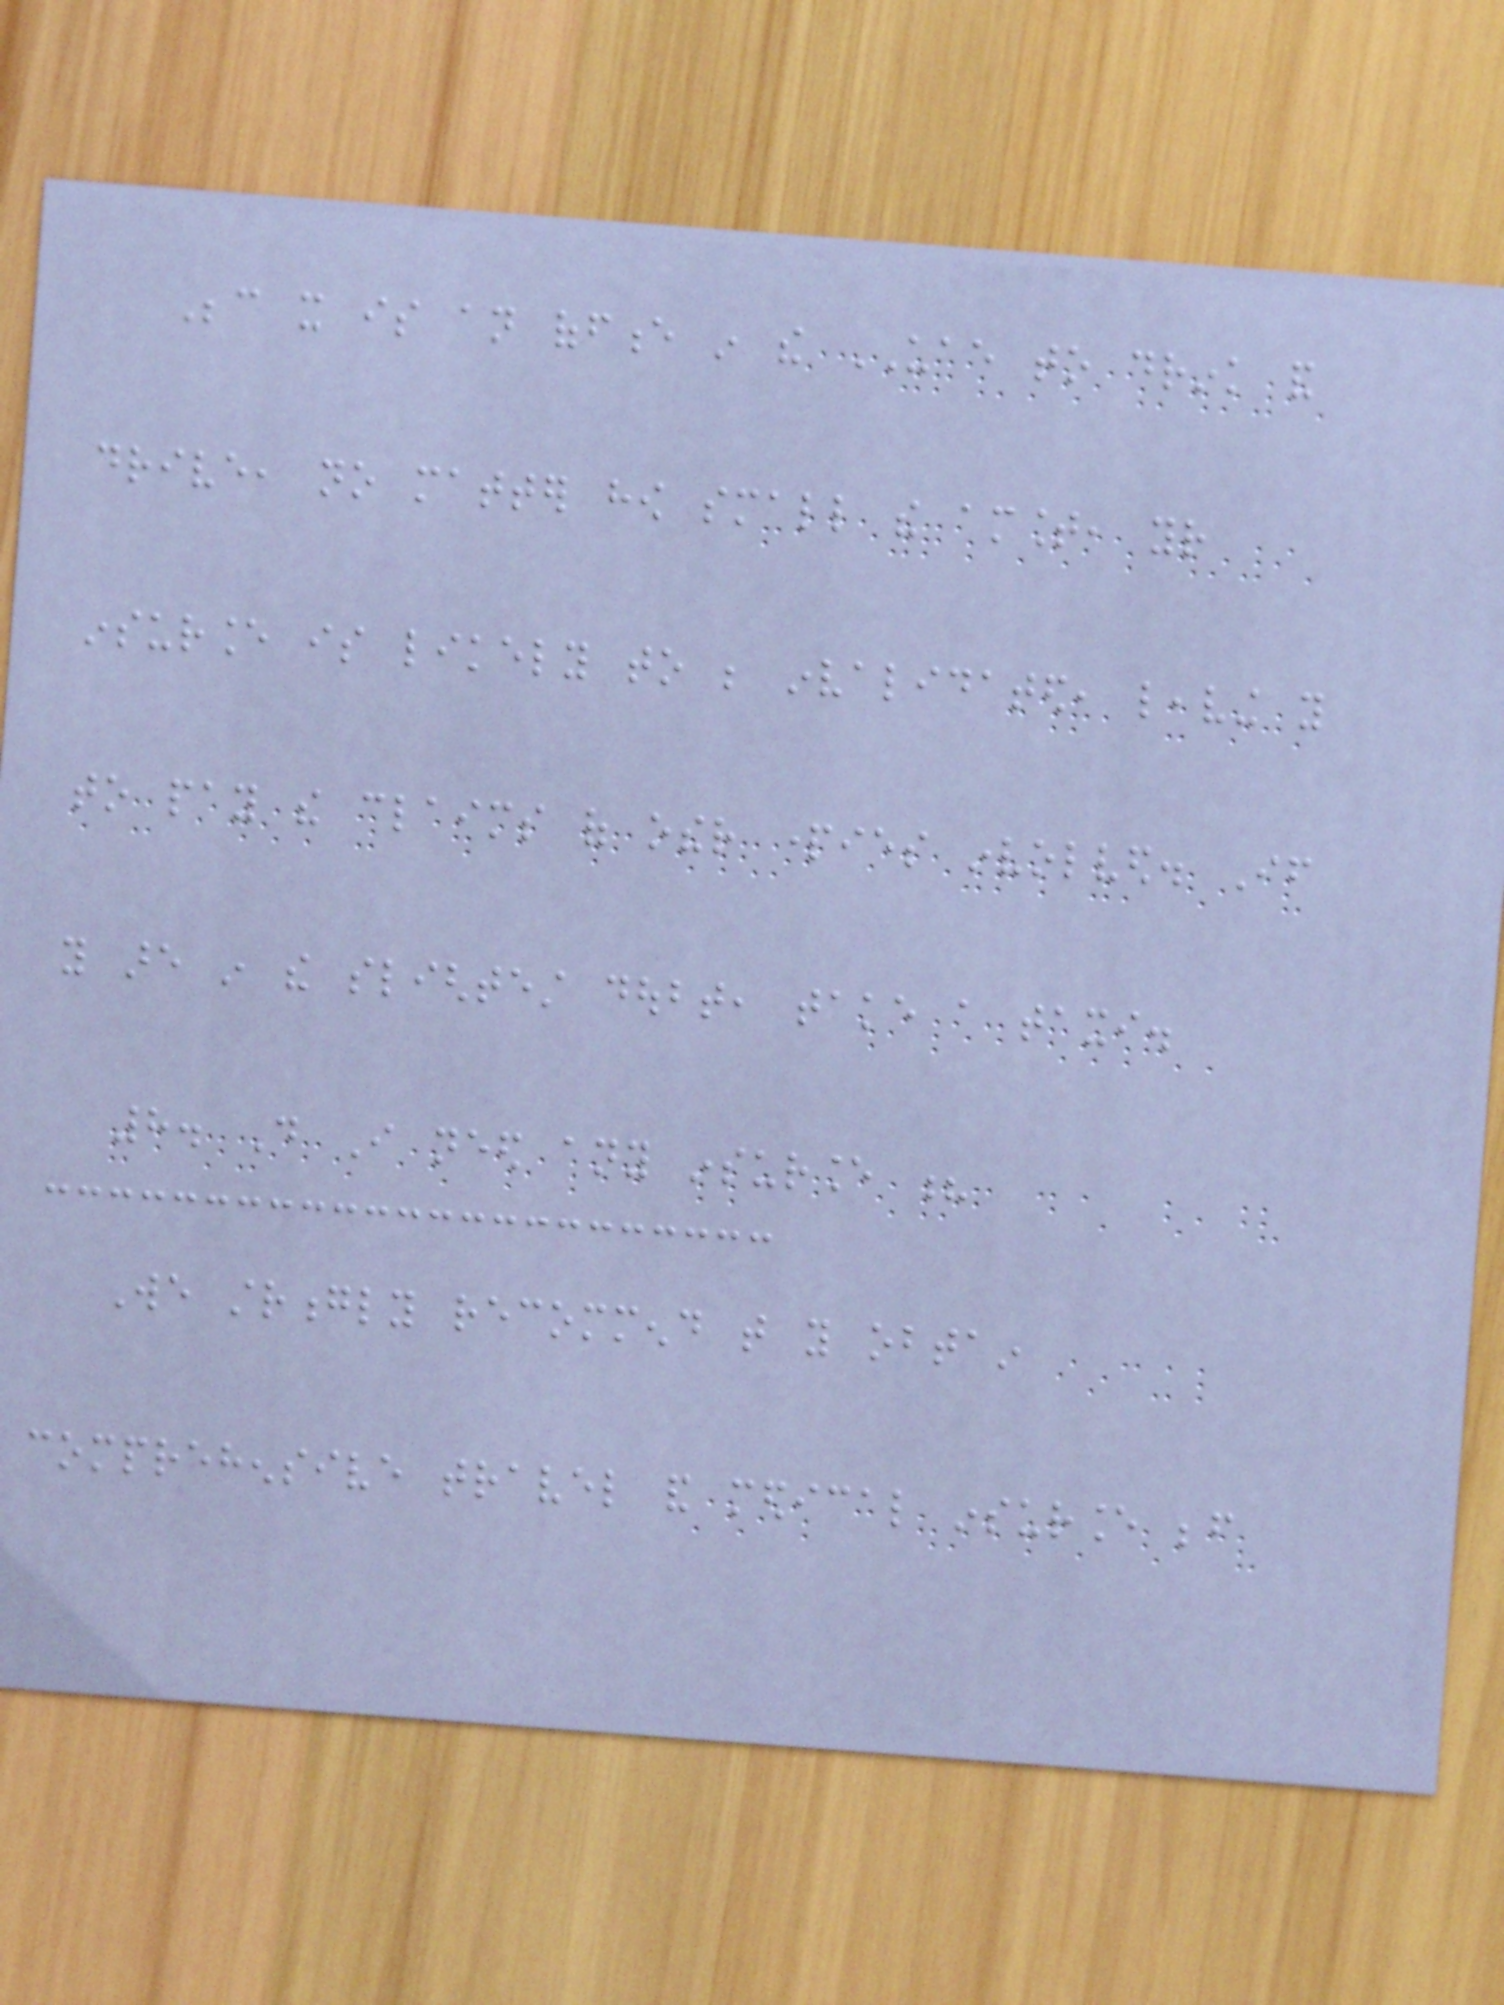Because it is an offence in the UAE to drink and
drive, no matter how small the amount, your
insurance is likely to be invalidated, leaving you
to pay the claims of other parties involved. If
you are in the slightest doubt, take a taxi.
8. Do I need any insurance ?
We strongly recommend that you obtain
comprehensive travel and medical insurance before
